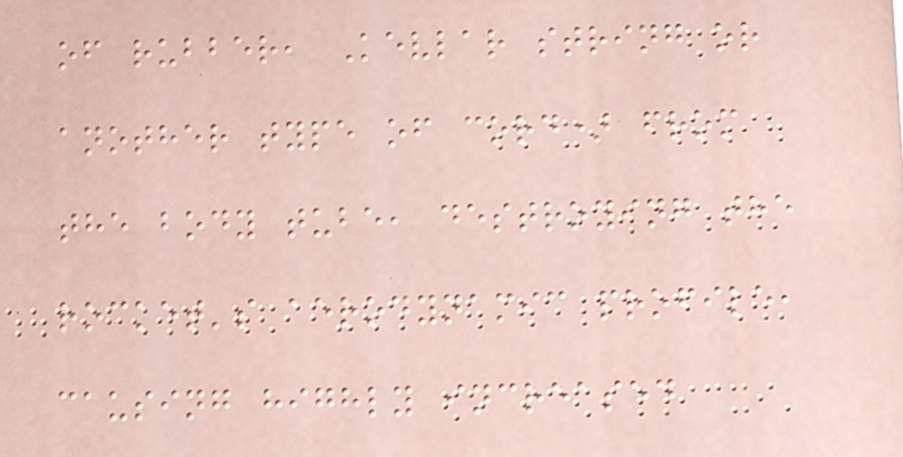of rubber, Kevlar string or
another type of cord) from
the body tube, destroying the
rocket's aerodynamic profile,
causing highly increased
